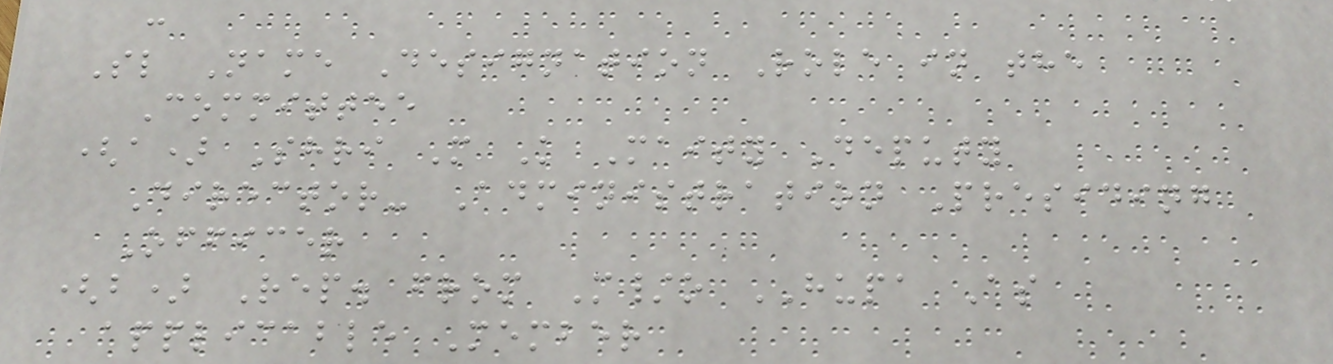:
Sl Name Designation Role in the
Committee
(a) Shri M K Maity Deputy
Director- Administration Presiding
Officer
(b) Rep. from M/o HUPA As
applicable Member
